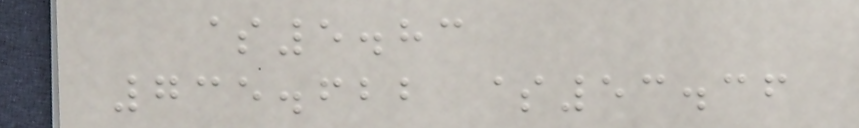$5.83
735.622 $53.36
